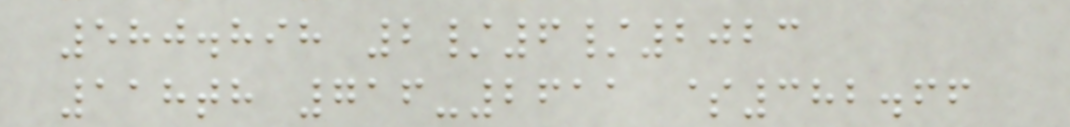580.898 2/6/2023
118th 716-2611 $382.66
